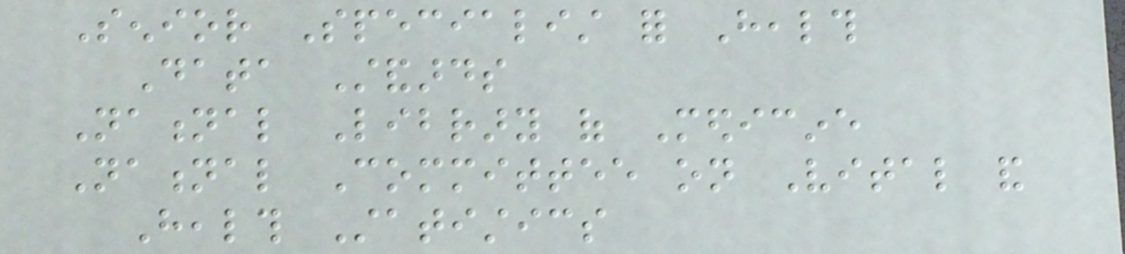Senior Specialist for Health
Data Standards
National Library of Medicine
National Committee on Vital and
Health Statistics
